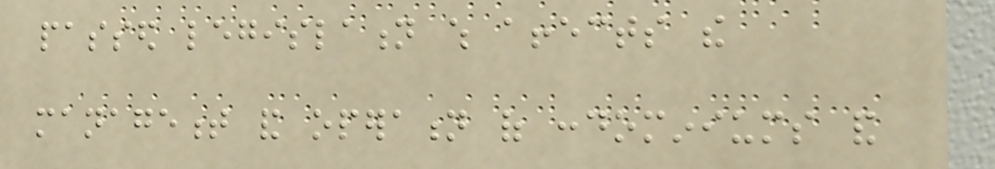passed legislation which affects the
management and operation of condominiums and
